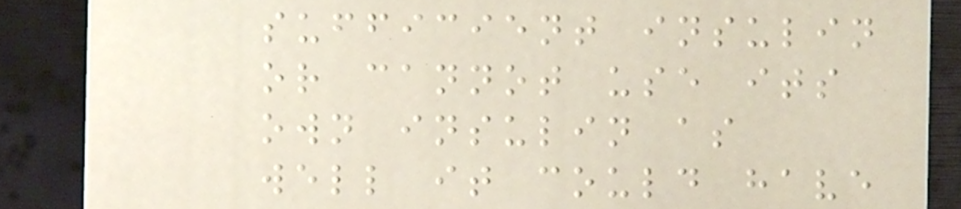sufficient insulin
or cannot use its
own insulin as
well it could have
